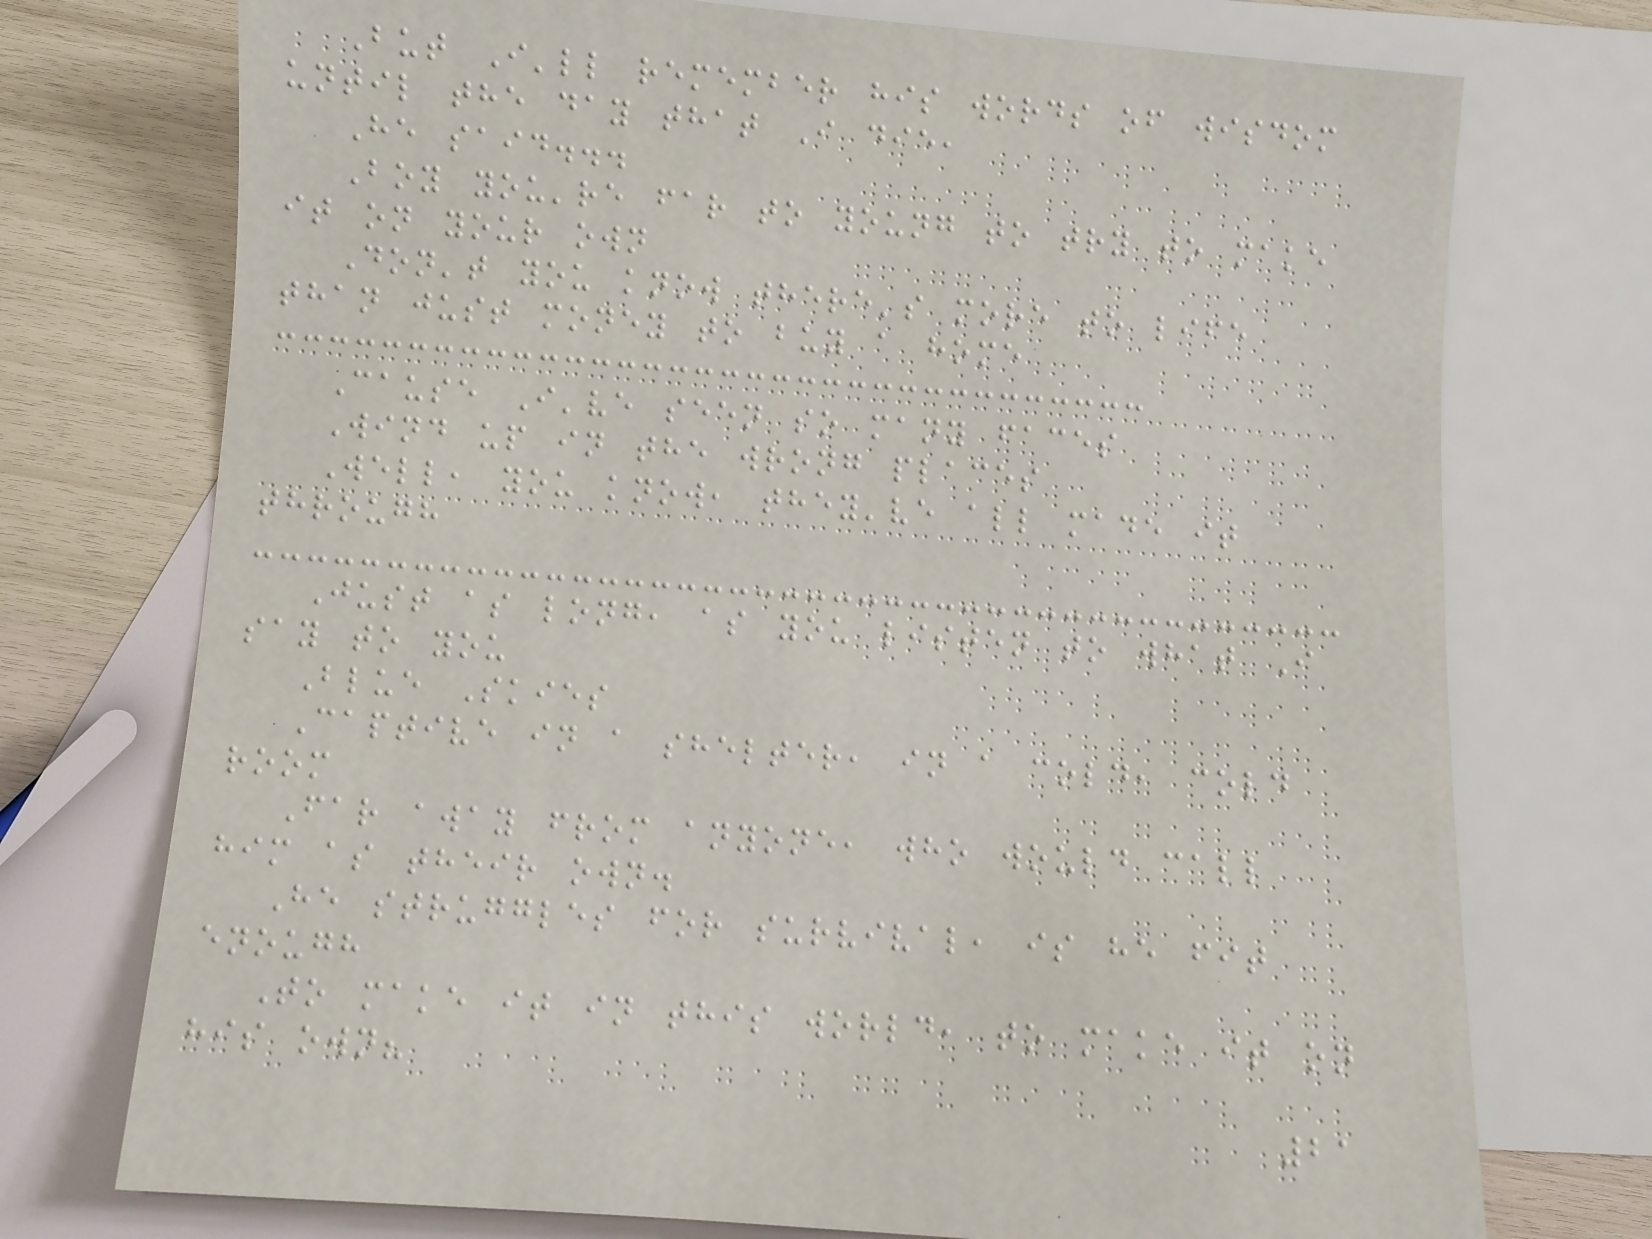But I'll remember his words of wisdom
until the day that I die,
He said...
Boy you're far to young to try to make
it on your own
Don't you know there's more to life
than just money to buy a home
Cause I've seen so many faces
Wind up in the wrong places
Well, you know, they've all made it
through
Just as long, as you listen to what I
say to you
Blue Skies
Captive in a shelter, in a cold, cold
room
Far away from anyone, who would call
him as their own.
He struggles for survival, is he fit
enough
To make it in this world, to make it on
his own?
21
